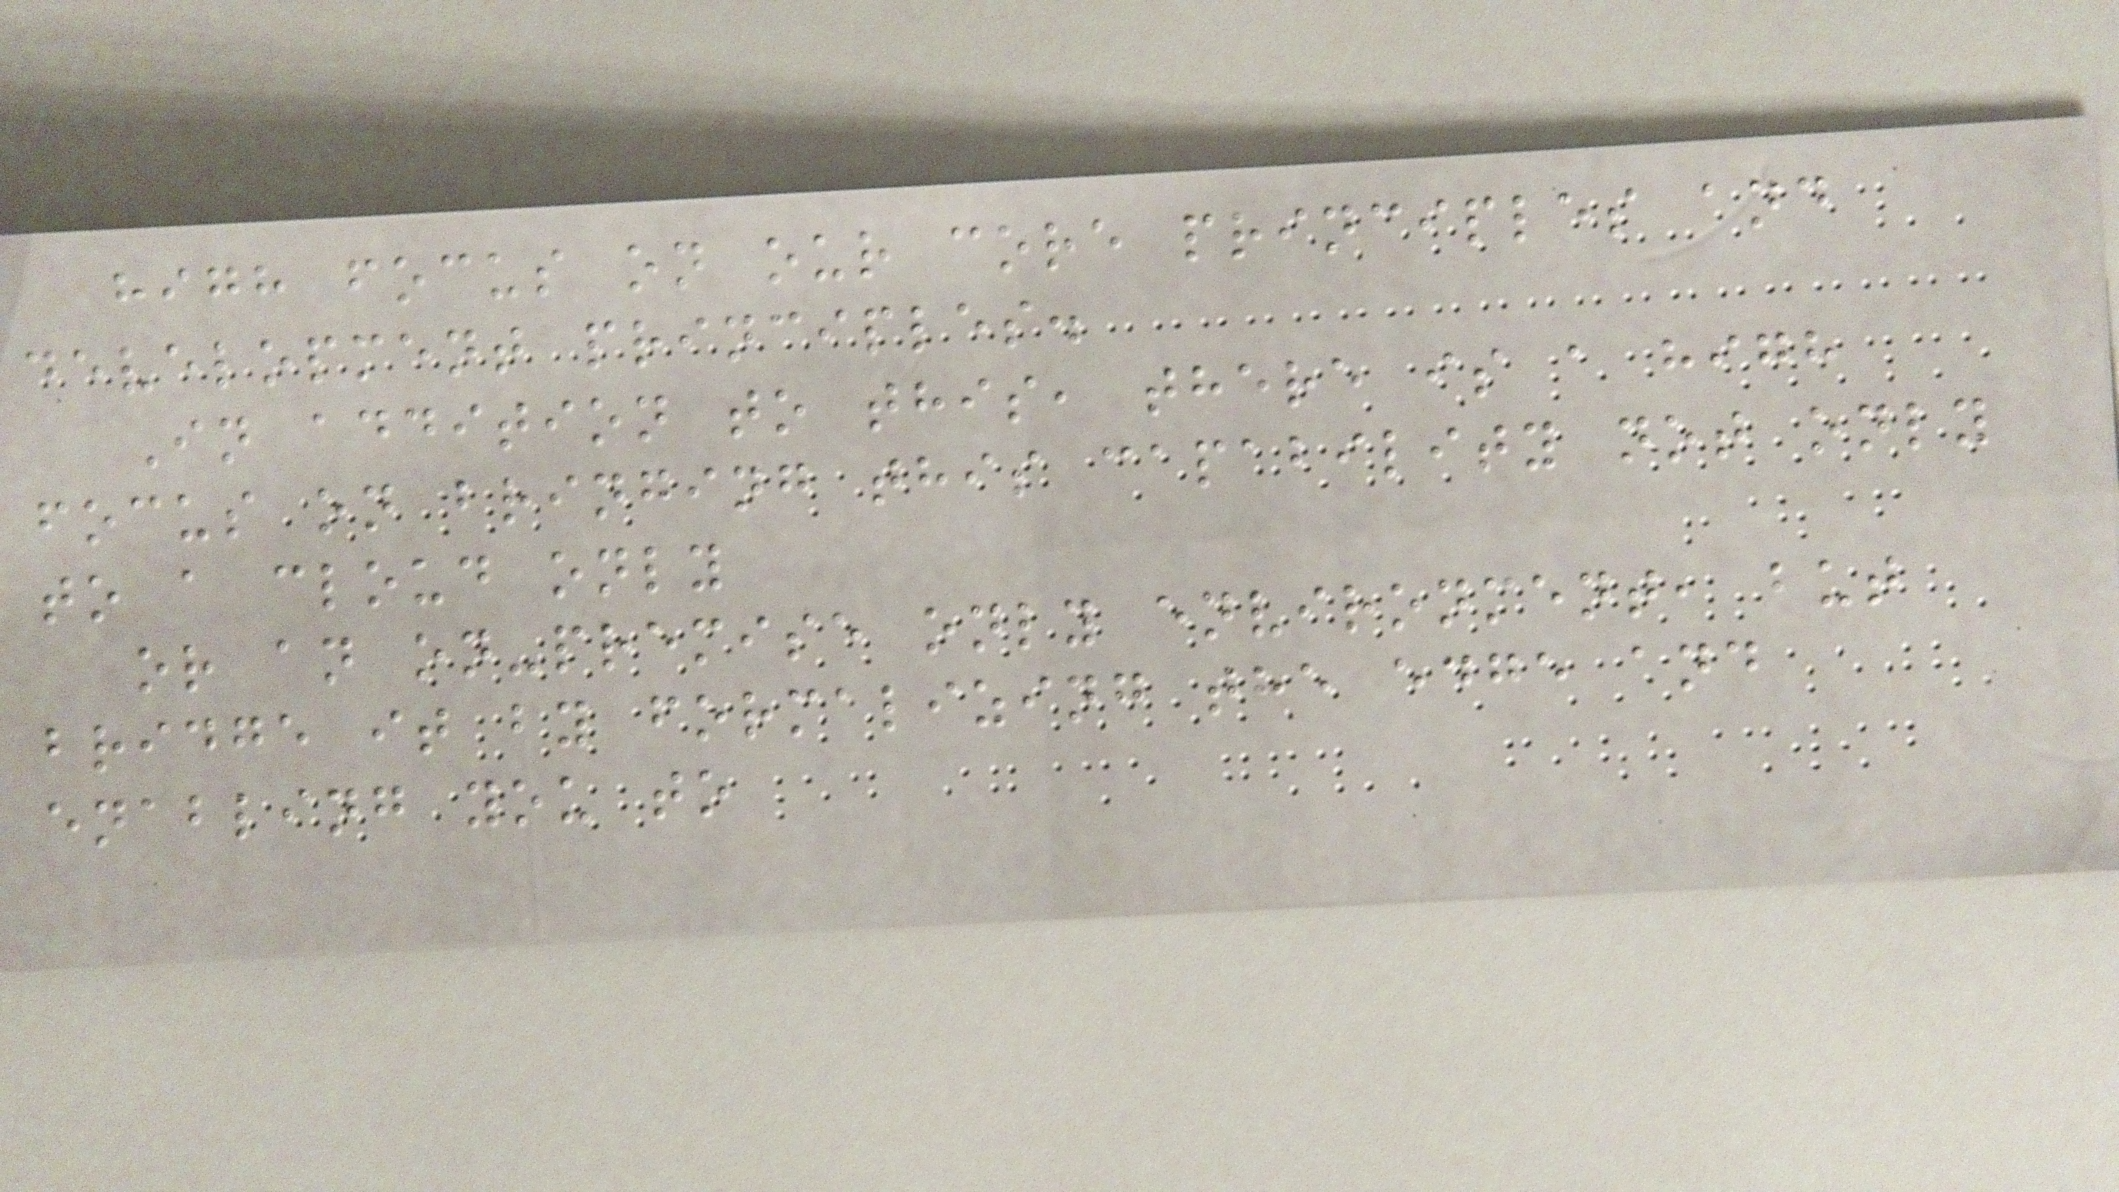high focus on our core principles and
development principles.
In addition to this, there is a high
focus on bringing this capability not only
to a cloud only
or an on-premise only environment, but
bridge it by formalizing the edge and
enabling you to
